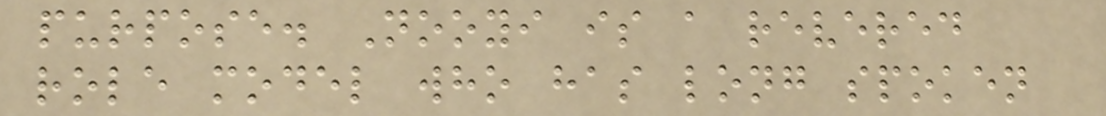purpose. Nooyi is a revered
role model who has long spoken
